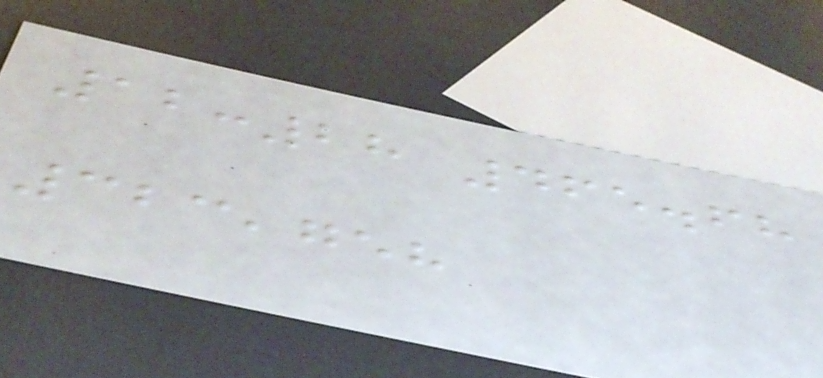12:28 465.68
323,758
